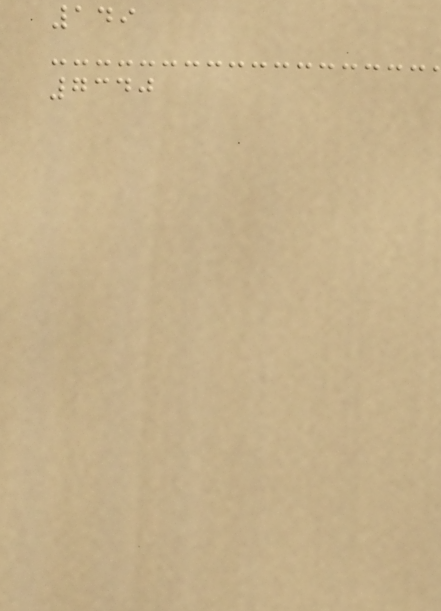149
7340
